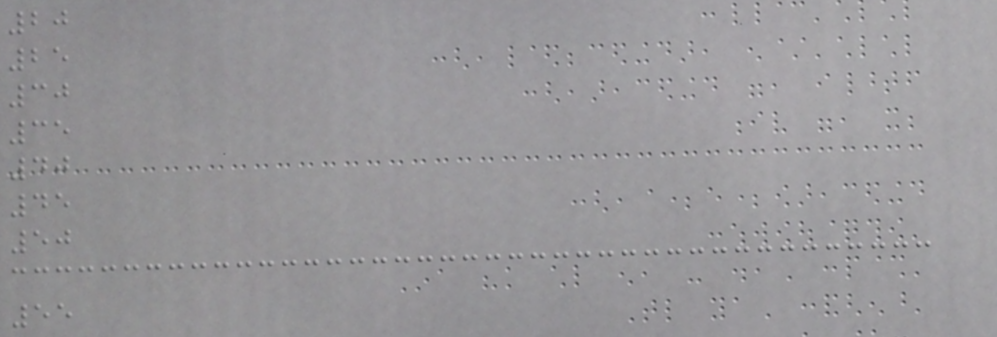20
25
30
35
40
45
50
55
